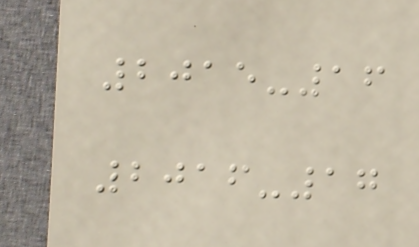2015-16
2016-17
